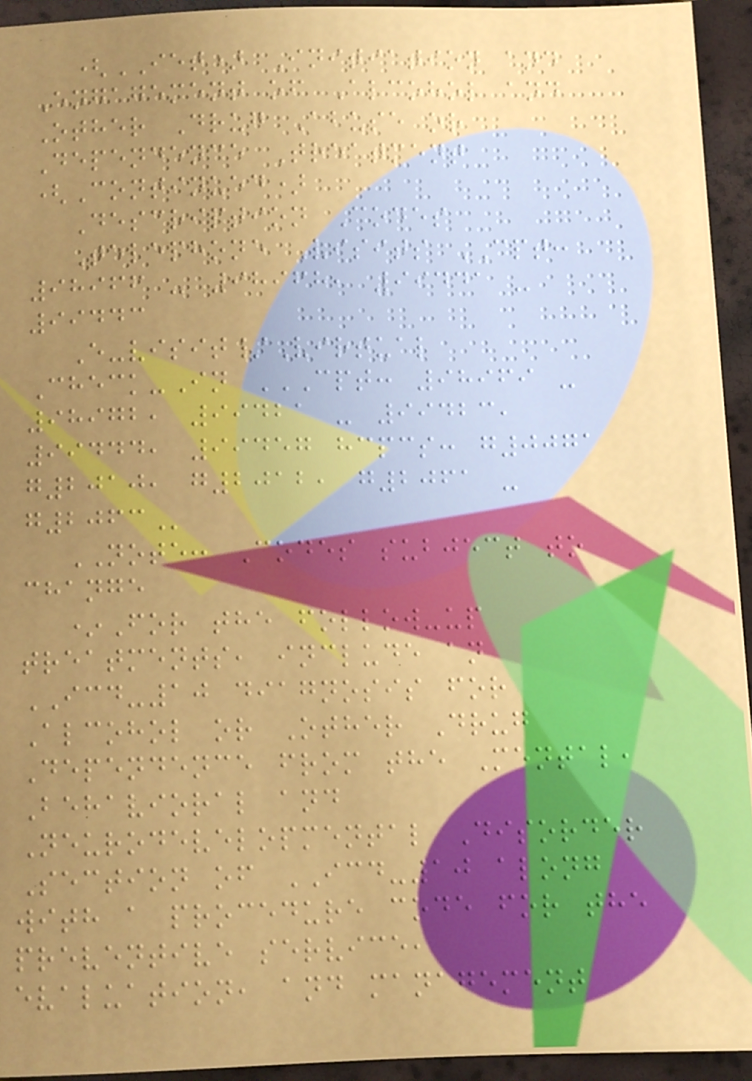(IET) Initiation and
Engagement of Alcohol and
Other Drug Abuse or
Dependence Treatment
(Continued)
Description Codes
Telephone Visits CPT:
98966 - 98968, 99441 -
99443
E-visit/Virtual
Check-In CPT: 98969 -
98972, 99421 - 99423,
99444, 99457 HCPCS: G0071
G2010, G2012, G2061 -
G2063
NOTE: Codes subject to
change
*For the follow-up
treatments, include an
ICD-10 diagnosis for
Alcohol or Other Drug
Dependence from the Mental,
Behavioral and
Neurodevelopmental Disorder
Section of ICD-10 along
with a procedure code for the
preventive service,
evaluation, and management
